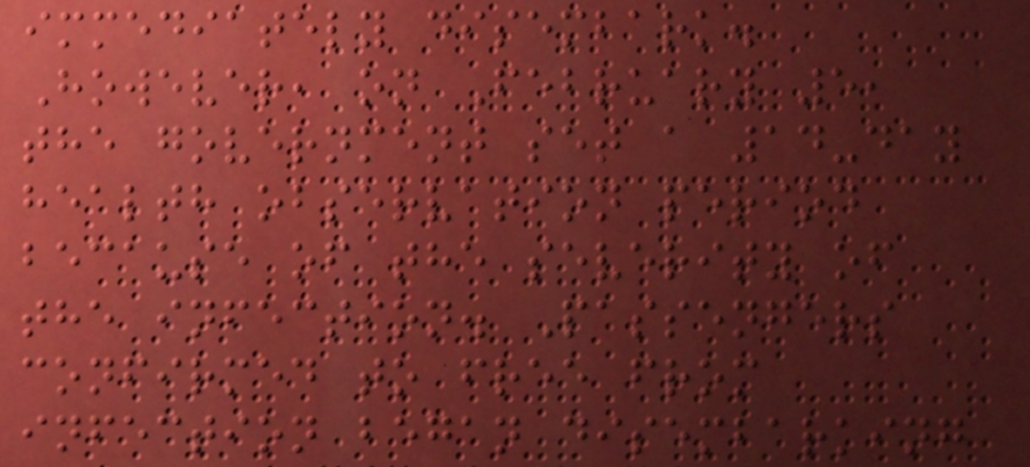immediately disembark.
However, on February 5,
the government set a 14-day
health observation period
because of the severity of
the infection. Passengers
confirmed to free from
infection began disembarking
